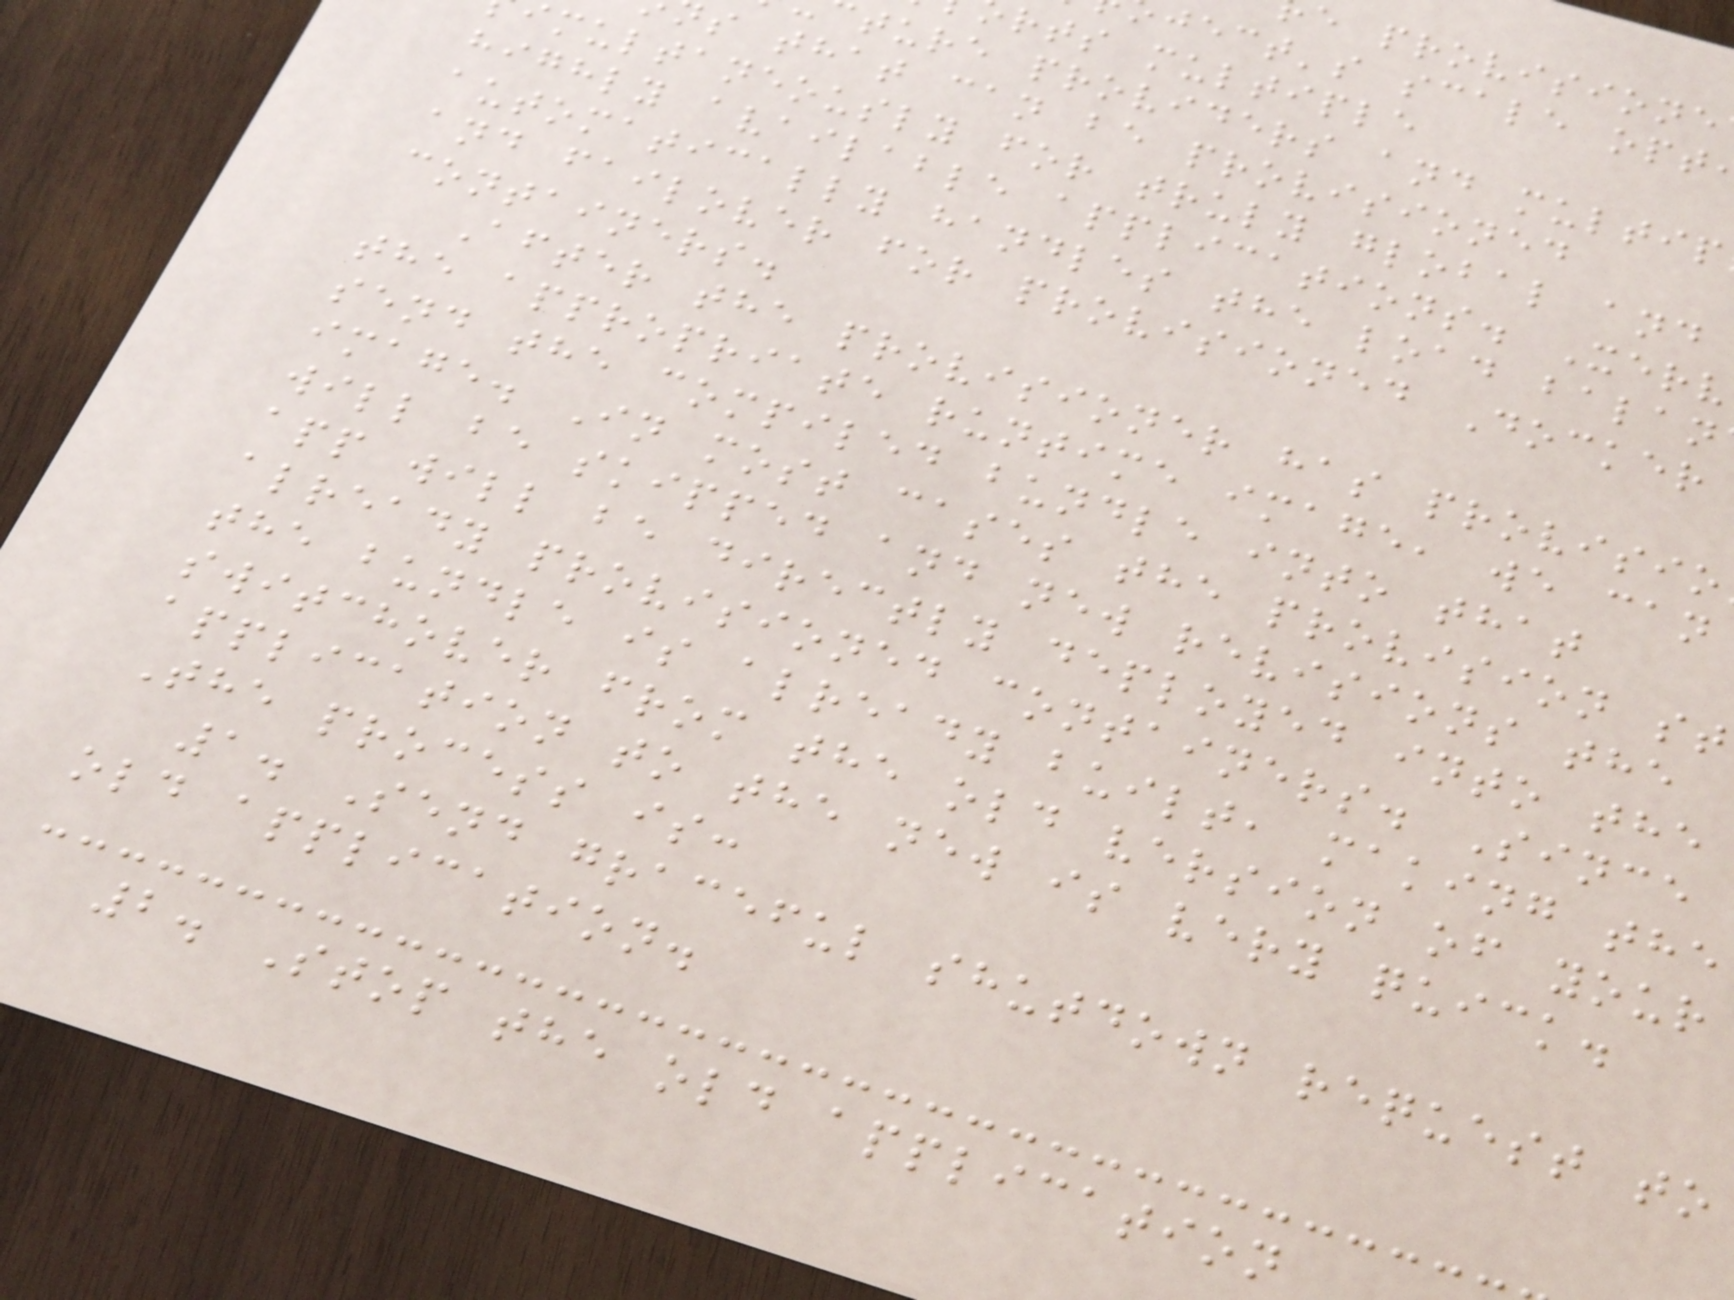e provisione
ject's scale opt
rts multiple
ture providers and multip
s that can be provisioned
multaneously for truly global and
highly available applications. Xerv
automatically handles the load balan
and failover for provisioned Docker
containers.
After the provisioner has provisio
the appropriate runtime image, we can
send the compiled bundle into that
image. In most cases the provision st
will be skipped and new revisions the
app will be directly deployed into the
already provisioned containers. Since
the bundle is already built, making the
switchover from the old version of your
application to the new is very quick.
The process is:
1. Send graceful shutdown request to
old application.
2. Stop the old application
